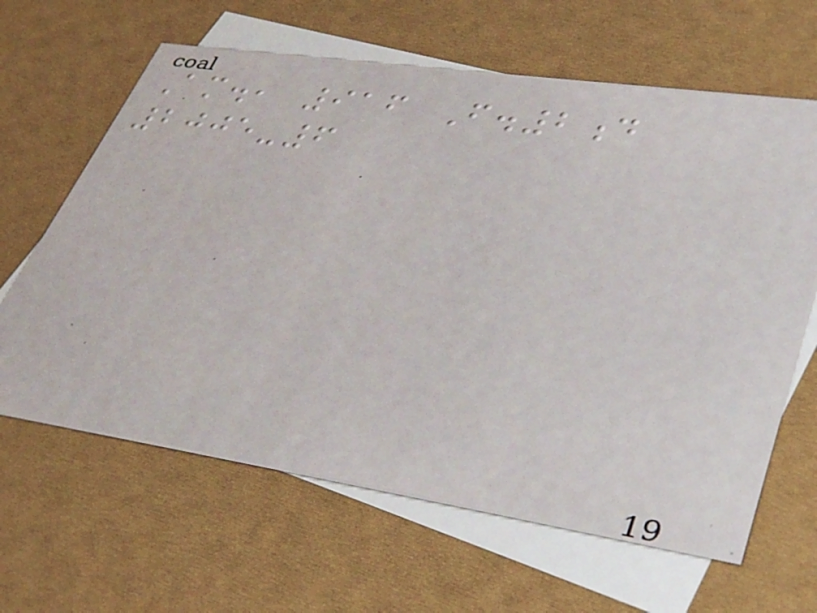Am., 916 F.2d
2005-6
